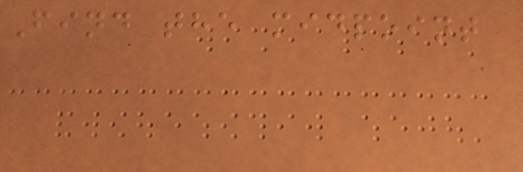Find the midpoint
